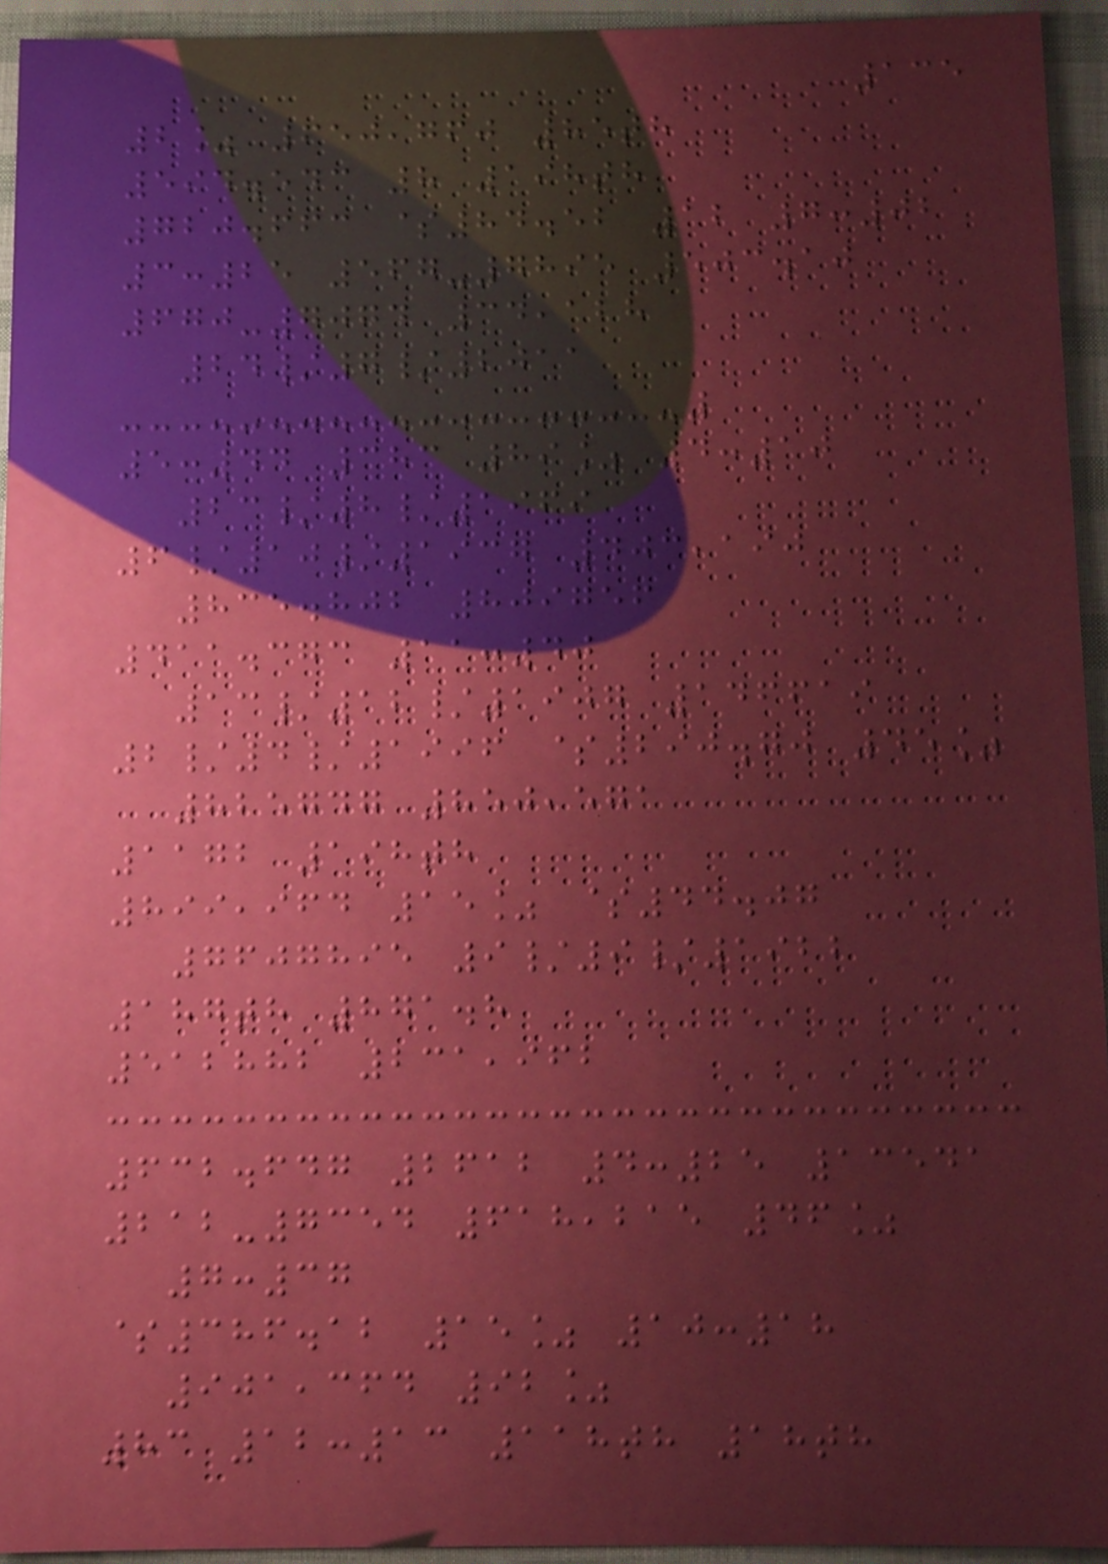135
2% 650,760 85th
594.543 8 198th
720.663 $84.52 12 7:02
3:25 567-7895 503.10
670-7074 34,128
24/7/2011
5:44 383 89% 4:10
23/8/1969
6/10/1937 403,190
835.802 809756
411.373 11:40
13/12/1907 146619
2/4/1996 $290.70 45%
825747 850,571
1172 198th
899,964 15% $44.07
7607895 9/9/1922
187th 871.8
512882 231,962
632.647 2612 4:25 13541
212-7354 618,215 46%
7:37
$386.12 15% 10:18
901,364 92%
83 12:13 118th 18th
